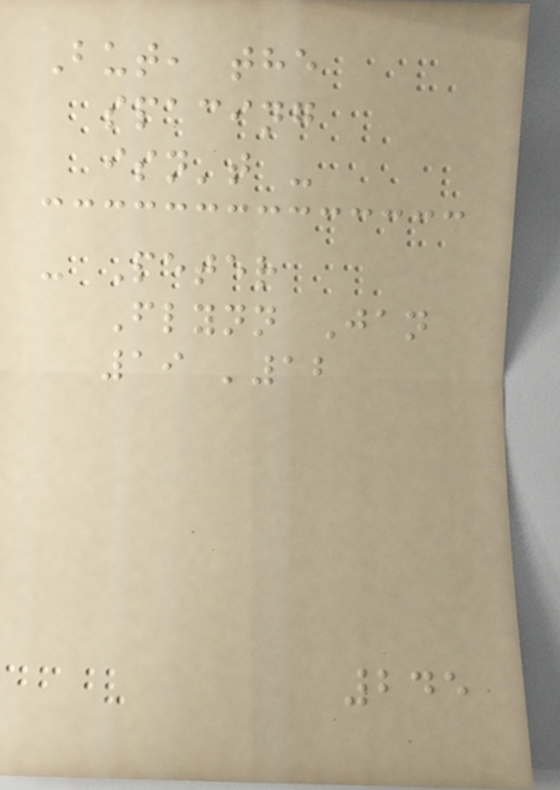But, the
spacing
isn't -
- Peter
Flynn Jan
19 '12
245
